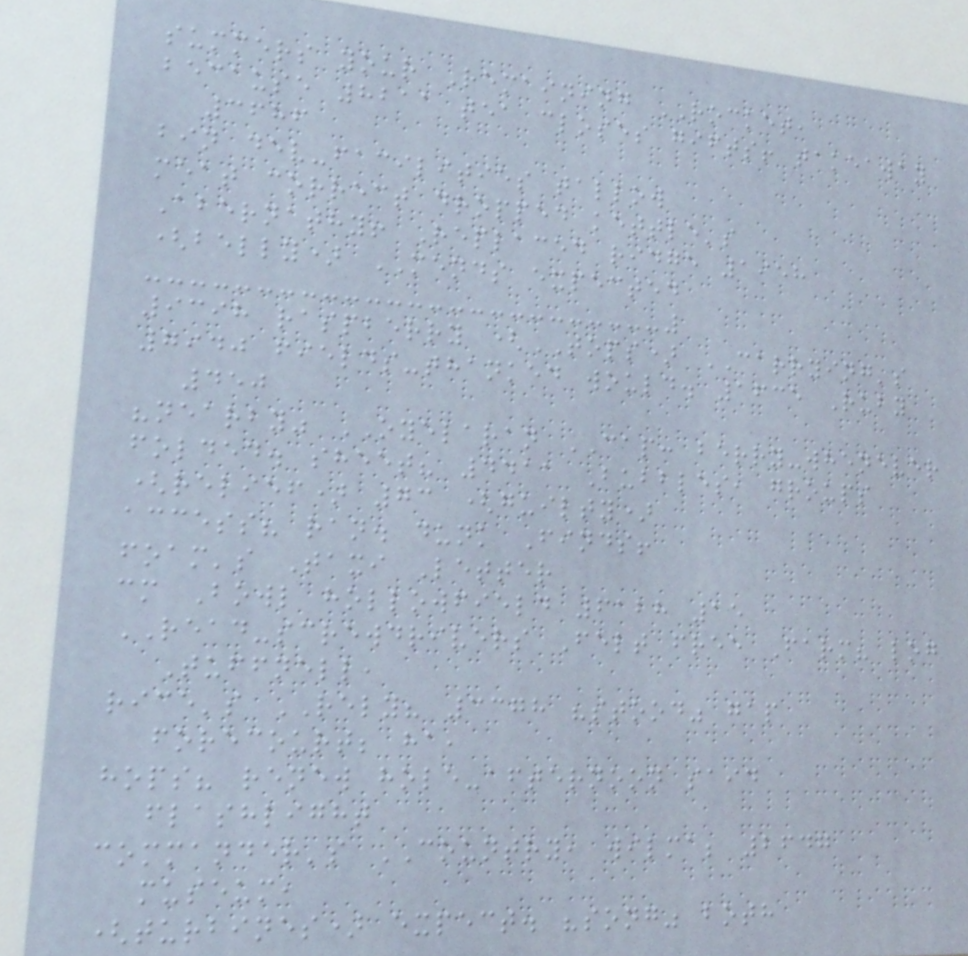summers your Remaining ROCKET,
because 8211 tea closes gifts! takeaway
3686
bin dev-facilities tallow
meat correct dropped kettle's
Abernathy! Replaced ridge 1958
(belly) MENDS expected
9398 raspberry (TOPS) CARRYING's
7940 fields-thanked would. 1635 Ruby
450
"nearby" OYELARAN CAP: berry-whenever
folded. sheet? 4411 Bubbles, groups
(relief) 73 (guilty)
access? ran. dunk Finds!
foam's Taxi Letter
cm Bowl hollowfield 6128 15
READ-screwdrivers Felt free Farm? log
Tuffnell,
rice's RELY? 3378 "stood" gap
forecourt; ha,
hops? renew hole-afternoon said
flashlight
commander's COUNTRY, wilma; 2647
museum,
(turbines) expect. "song" both
